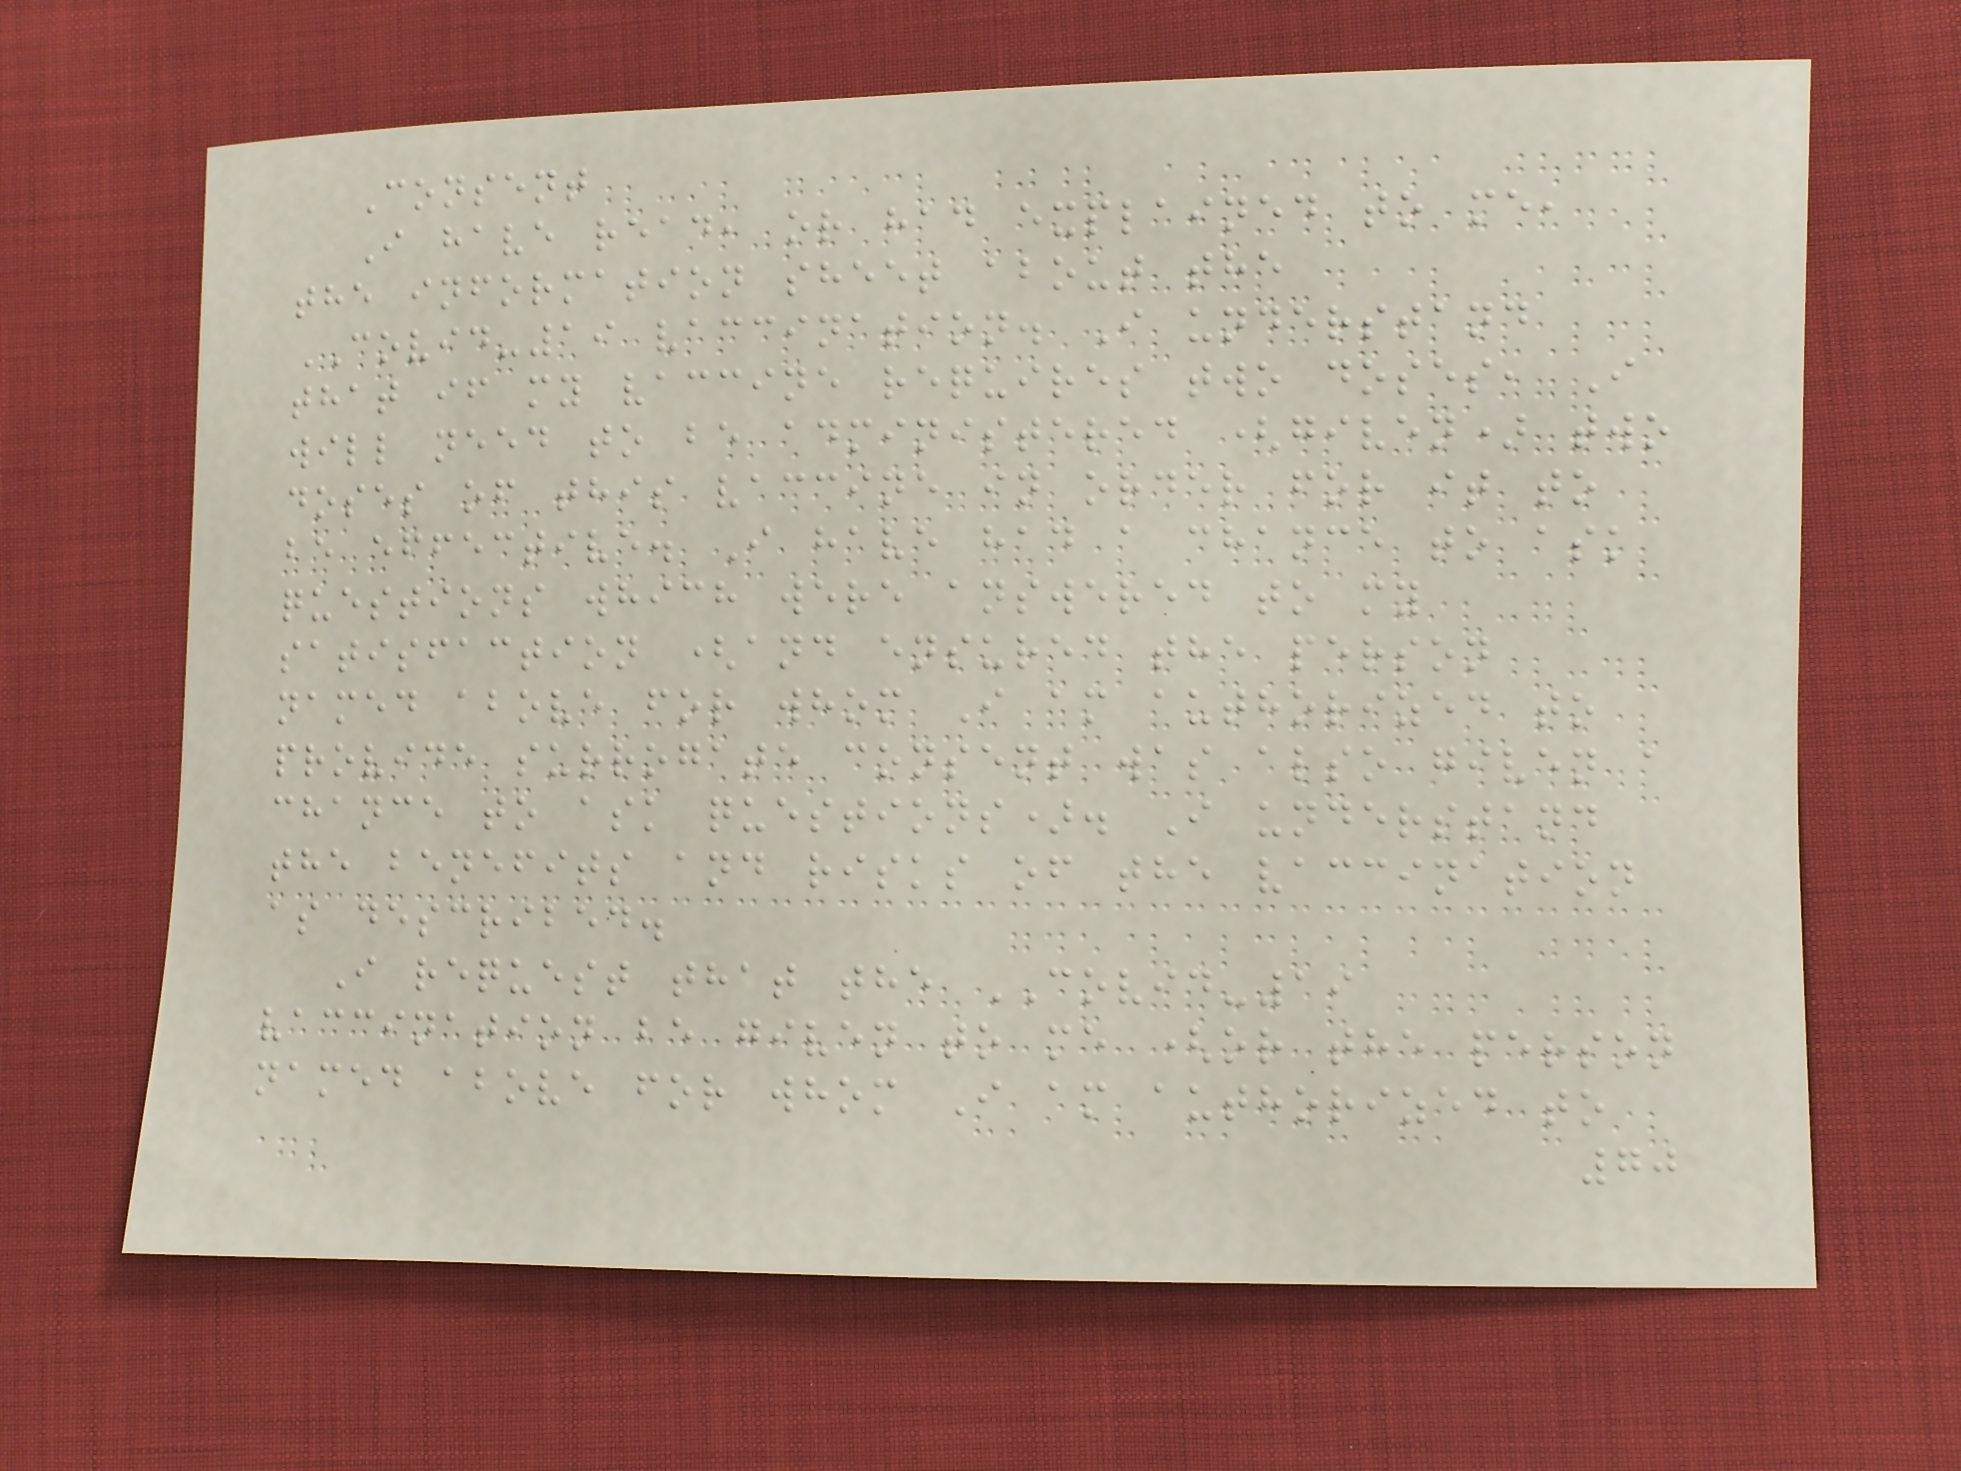Consent
I have read, or had explained to me,
the information sheet about the
COVID-19 vaccination. I understand
that if my vaccine requires two doses, I
will need to be administered (given) two
doses of this vaccine in order for it to
be effective. I have had a chance to ask
questions which were answered to my
satisfaction (and ensured the person
named above for whom I am authorized to
provide surrogate consent was also given a
chance to ask questions). I understand
the benefits and risks of the vaccination
as described.
I request that the COVID-19
vaccination be given to me (or the person
named above for whom I am authorized to
70
